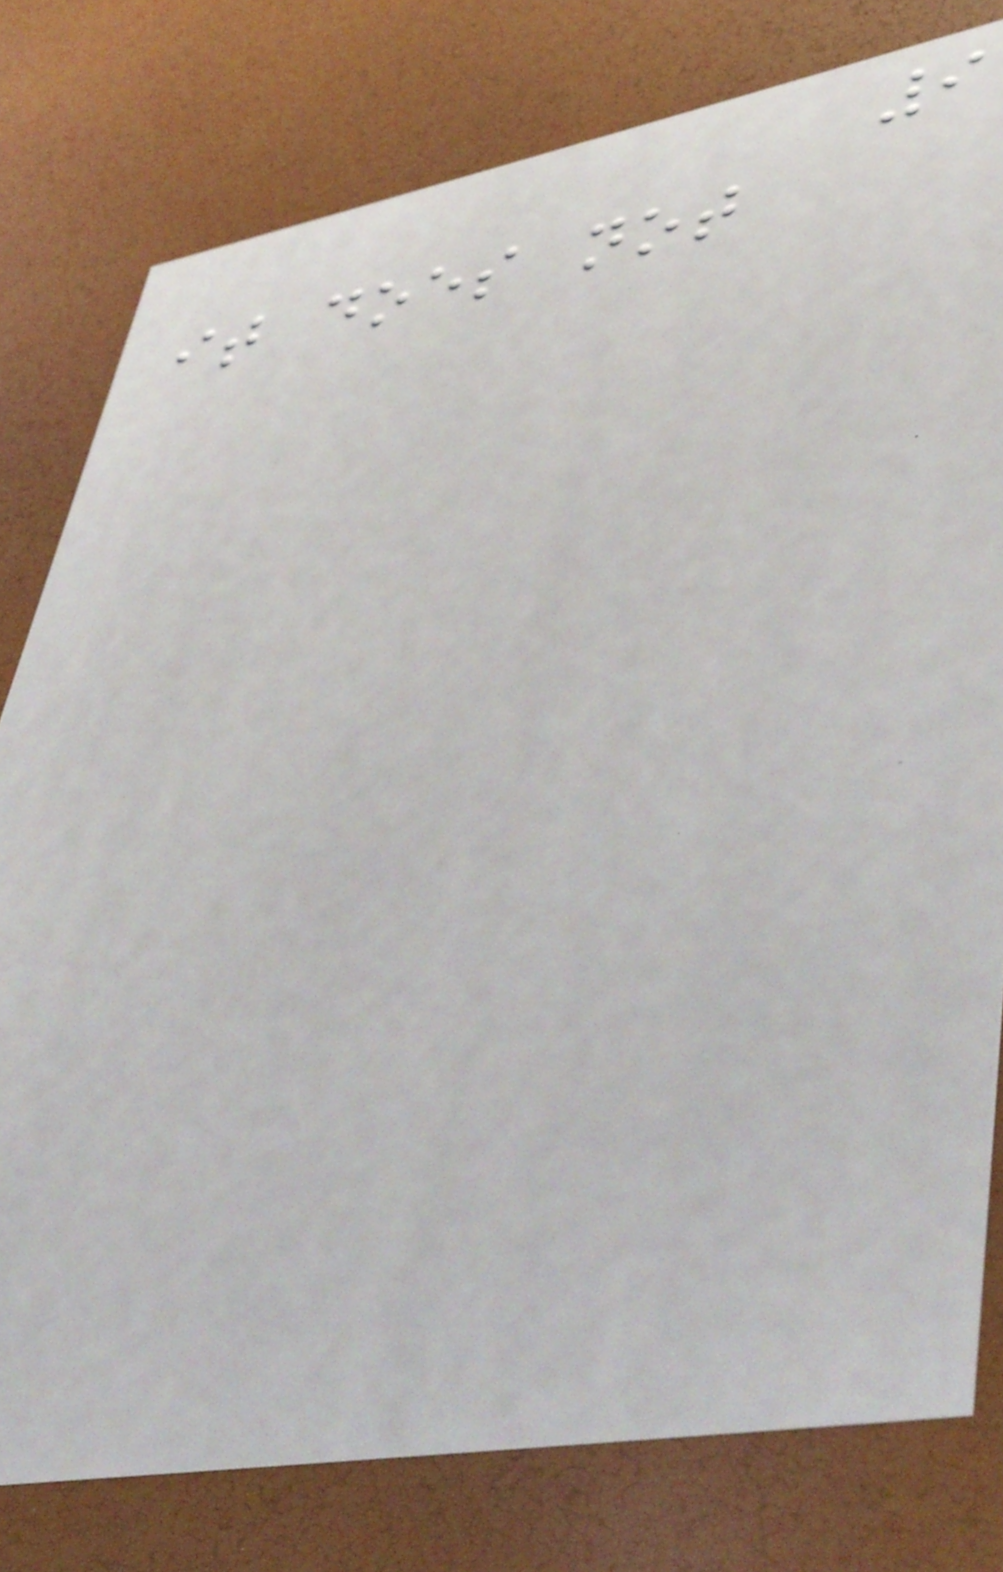9
it does not
